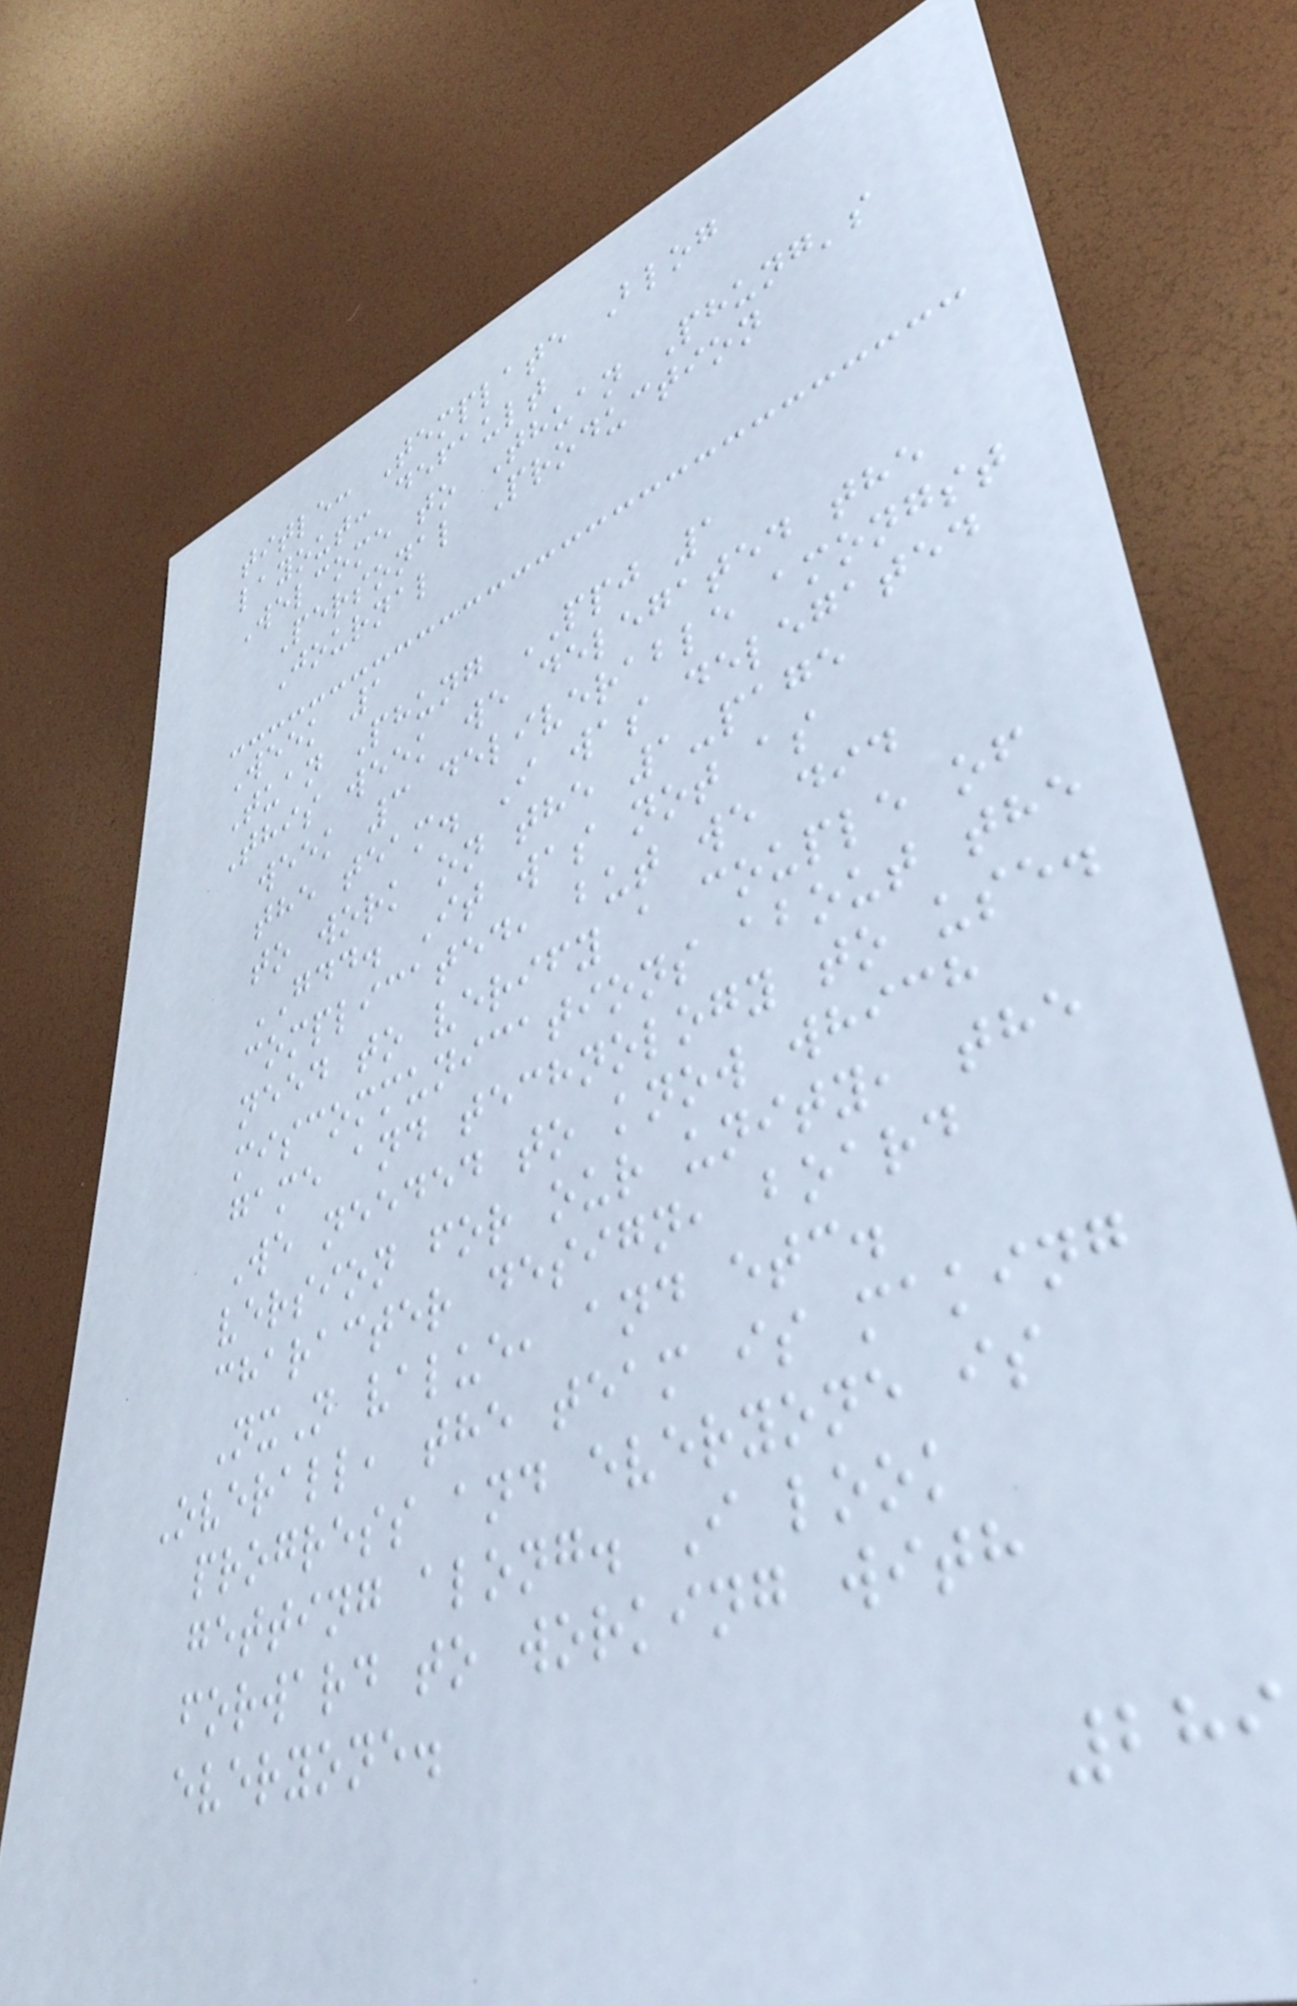title: Template Blog
layout: default
Welcome to Thuan Phung's
Personal Production
Journal
Week 1
Tuan Phung PPJ 1
This week we delegated the
week 3 deliverable amongst
the team. I was delegated
to work on the 1-page
GDD. It was not as
complicated, but we did
need to verify a couple of
miscommunications about the
game and technology to use.
We needed to know which
version for our unity, the
character design, board
NxN value, and etc.
Overall, the team is making
progress and everyone is
getting along. I look
forward to working with
everyone.
289
